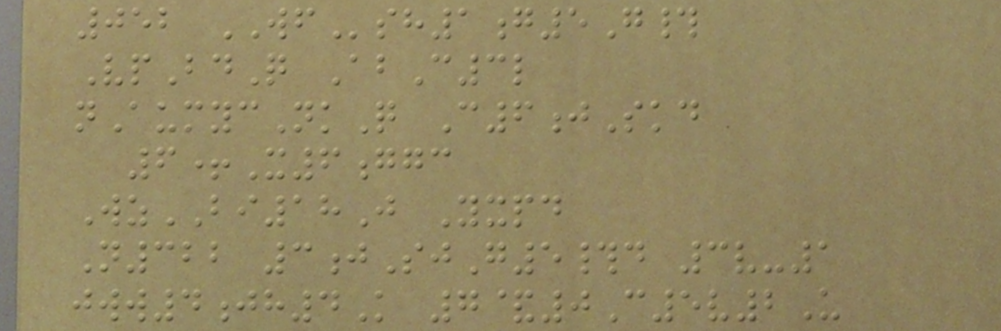052 WFsh1g5G#
VpBdQ AbC3l
nAumycNkQ C6jSkd
6+X6ggc
WzBI18J Yxpd
N322 3jSjG5#d 3v-1
jww4jh4K 7&0C5v2U
